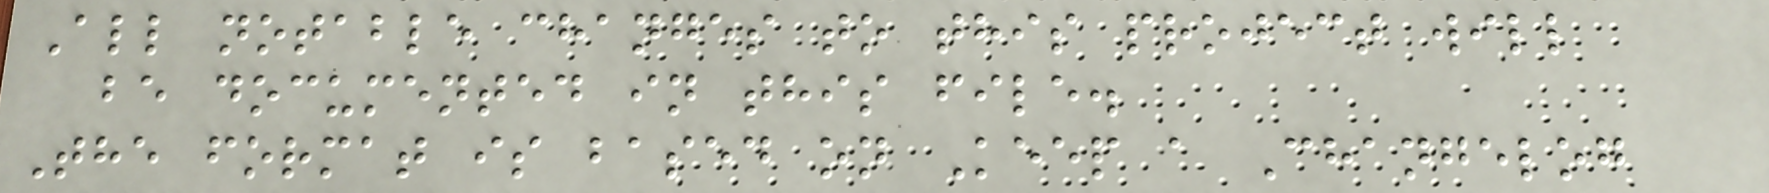All notable changes to this project will
be documented in this file.
The format is based on Keep a Changelog
